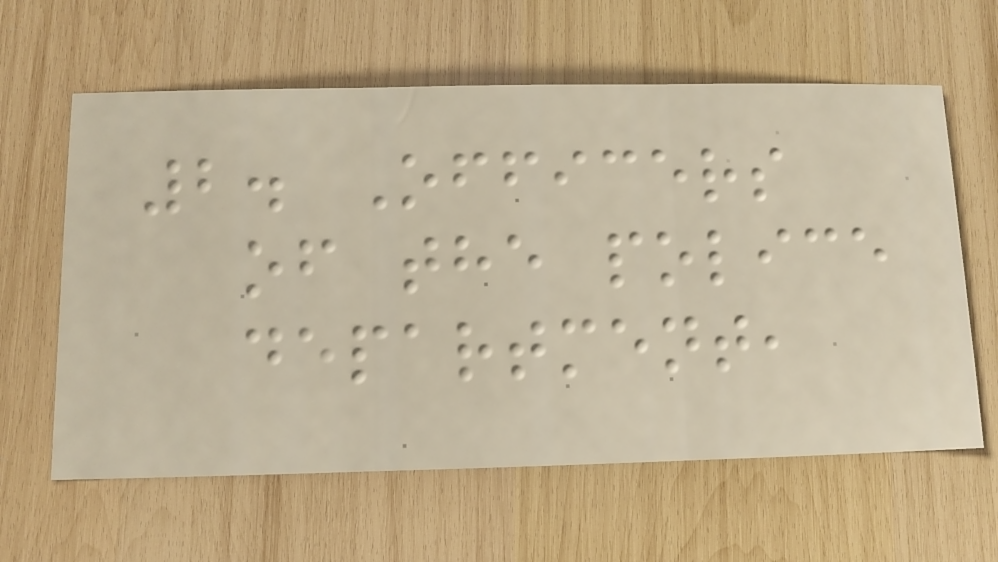2. Officers
of the police
department,
